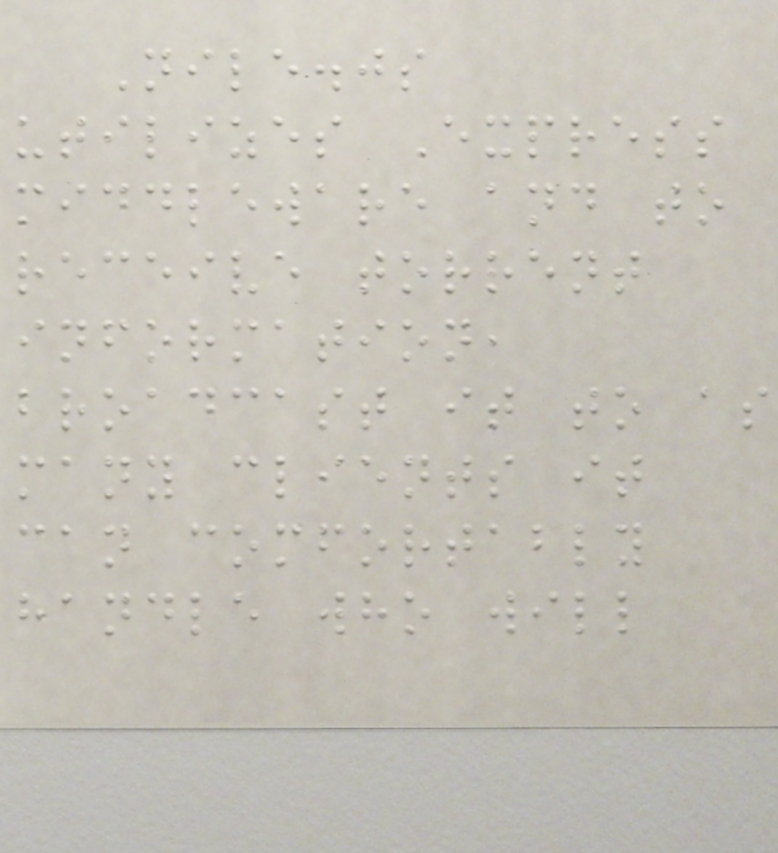Nile.js
utilizes Express
middleware and to
receive torrent
information,
broadcast it to as
many clients it
can comfortably
handle who will
